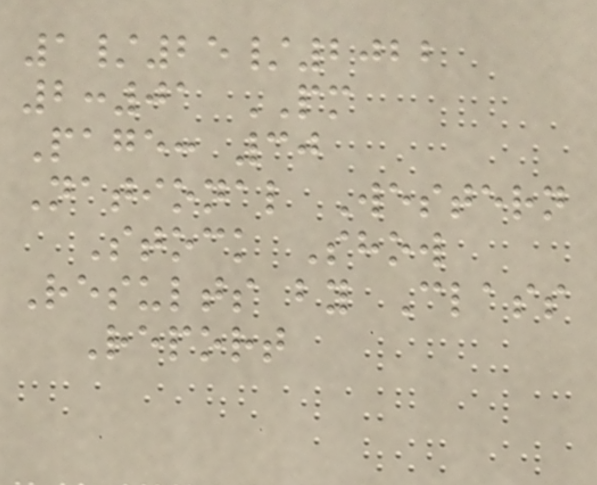1/25/2022
2:01 PM
Page: 30
National Western
Stock Show
Results by Class
Report
